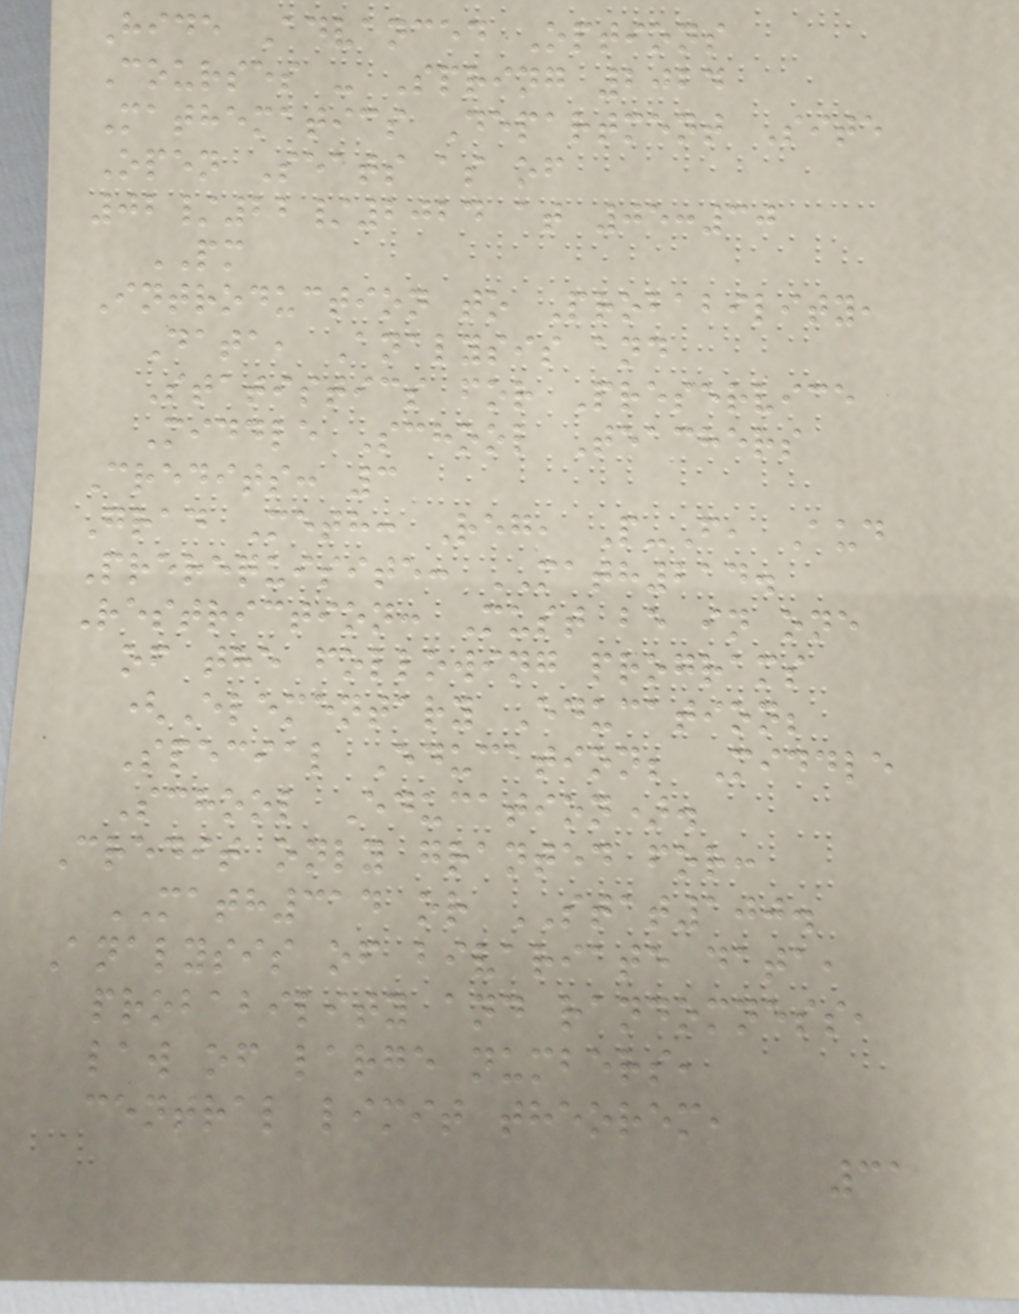Hide Advanced Options
Courses - Spring 2024
Mathematics Department Site
Open Seats as of
02/22/2024 at 05:30
PM
Introduction to Probability,
Data, Analysis and
Statistics for Preservice
Middle School Teachers
Credits: 3
Grad Meth: Reg, P-F, Aud
Prerequisite: MATH214.
Restriction: Must be in one
of the following programs
(Elementary Education;
Special Education; Middle
School Education).
Credit only granted for:
MATH314 or STAT100.
Analysis of bivariate data,
probability and randomness,
law of large numbers,
central limit theorem,
31
